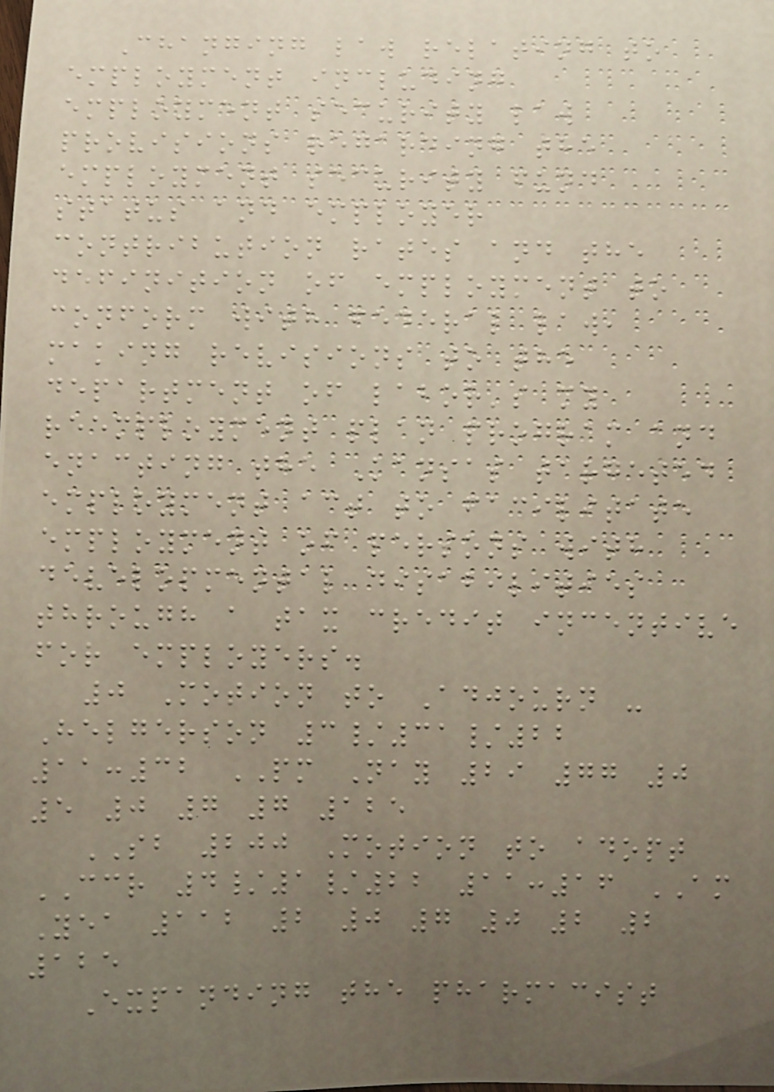Changing law relating to
employment including
employment security law
provisions regarding the
employment security fund
status and employer
contribution rates and the
definition of employment to
conform with federal law,
making revisions to the
department of labor's my
reemployment plan program and
enacting the Kansas targeted
employment act to facilitate
employment of persons with
developmental disabilities
through a tax credit incentive
for employers.
0 Motion to Adjourn -
Helgerson 3/31/22
11:32 PM Nay 29 77 0
5 0 7 7 125
SB 200 Motion to adopt
CCR 4/1/22 11:16 AM
Yea 112 2 0 7 0 2 2
125
Expanding the pharmacist
